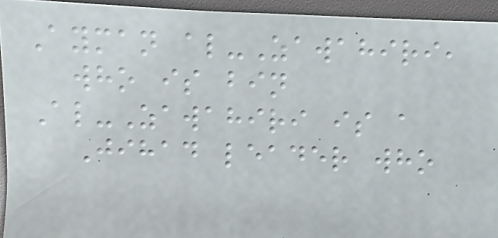Ayman al-Zawahiri,
who is bin
Al-Zawahiri is a
Jihad leader who
